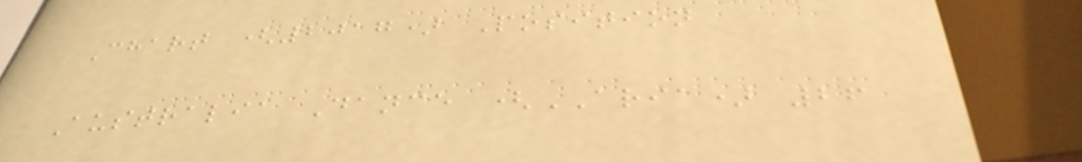Chart (2017) Position
Australia Dance (ARIA) 26
